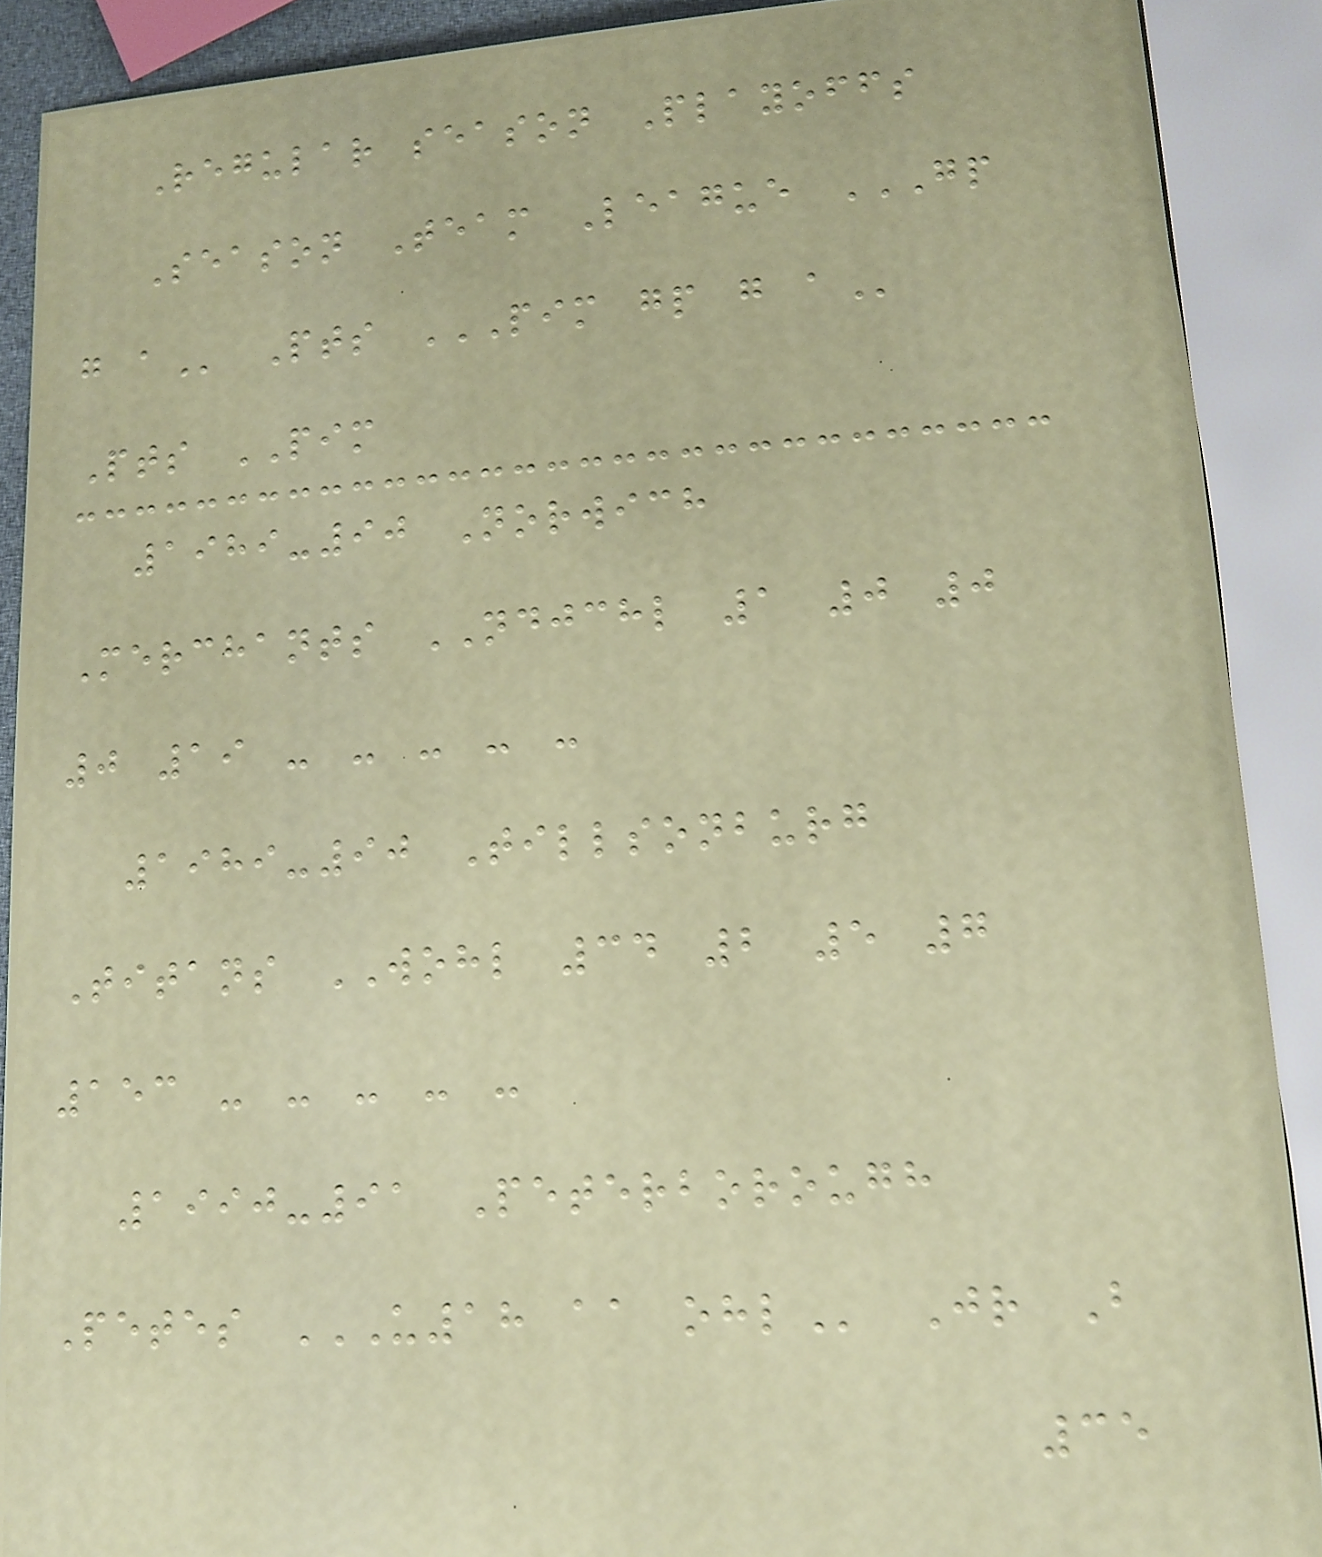Regular season Playoffs
Season Team League GP
G A Pts PIM GP G A
Pts PIM
1989-90 Norwich
Merchants NDJCHL 1 0 0
0 19 - - - - -
1989-90 Tillsonburg
Titans WOHL 34 2 5 7
153 - - - - -
1990-91 Peterborough
Petes U18 AA OHL Jr B
35
